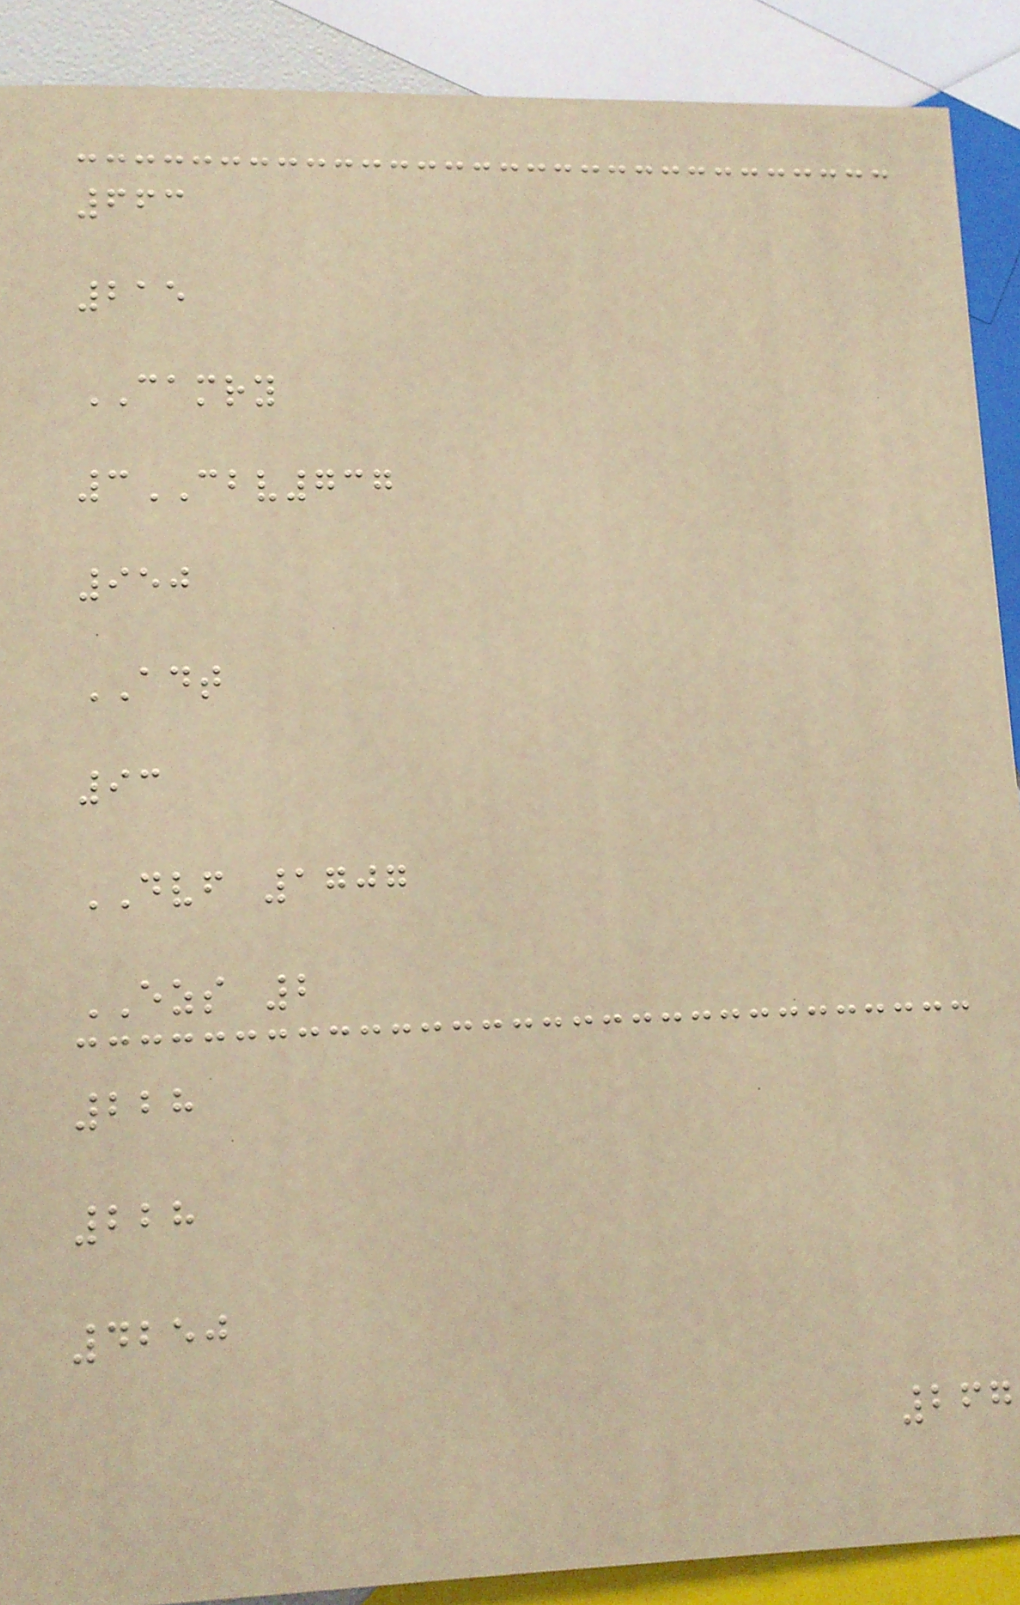663
215
CAMRY
3CBV737
950
ADT
93
DVF 1707
EZS 2
228
228
4250
267
